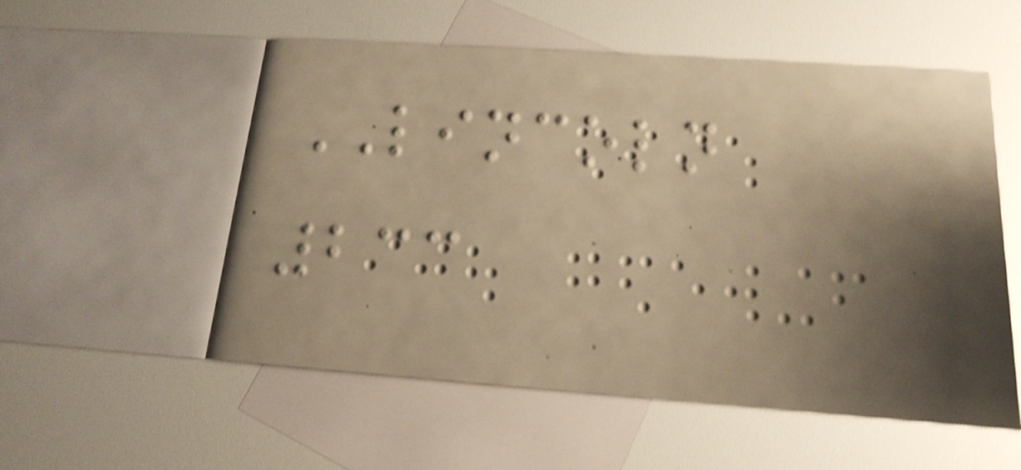LINCOLN
233
